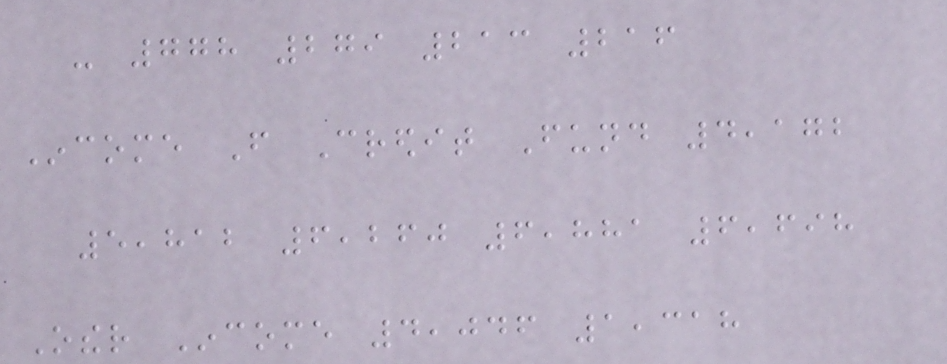- 778 279 213 216
Income From Credit Fund 4,172
5,812 6,260 6,881 6,698
Other Income 4,046 1,318
